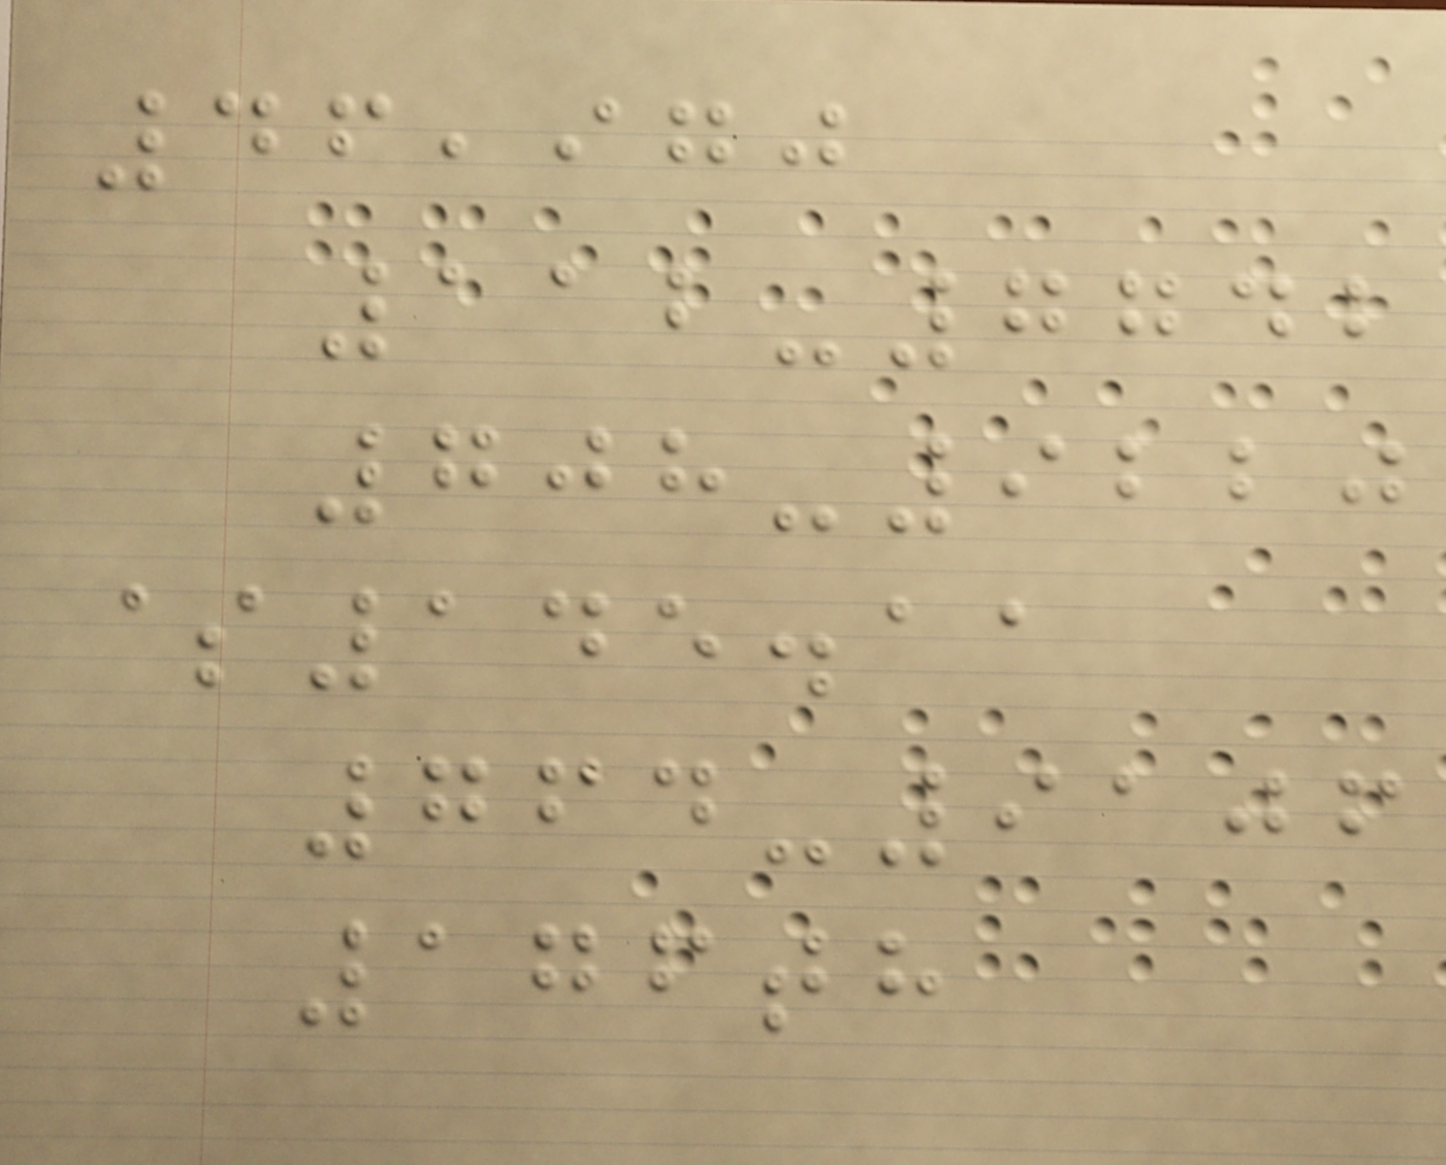46,970
112-7742
708-9220
$145.11
764-9106
176th
